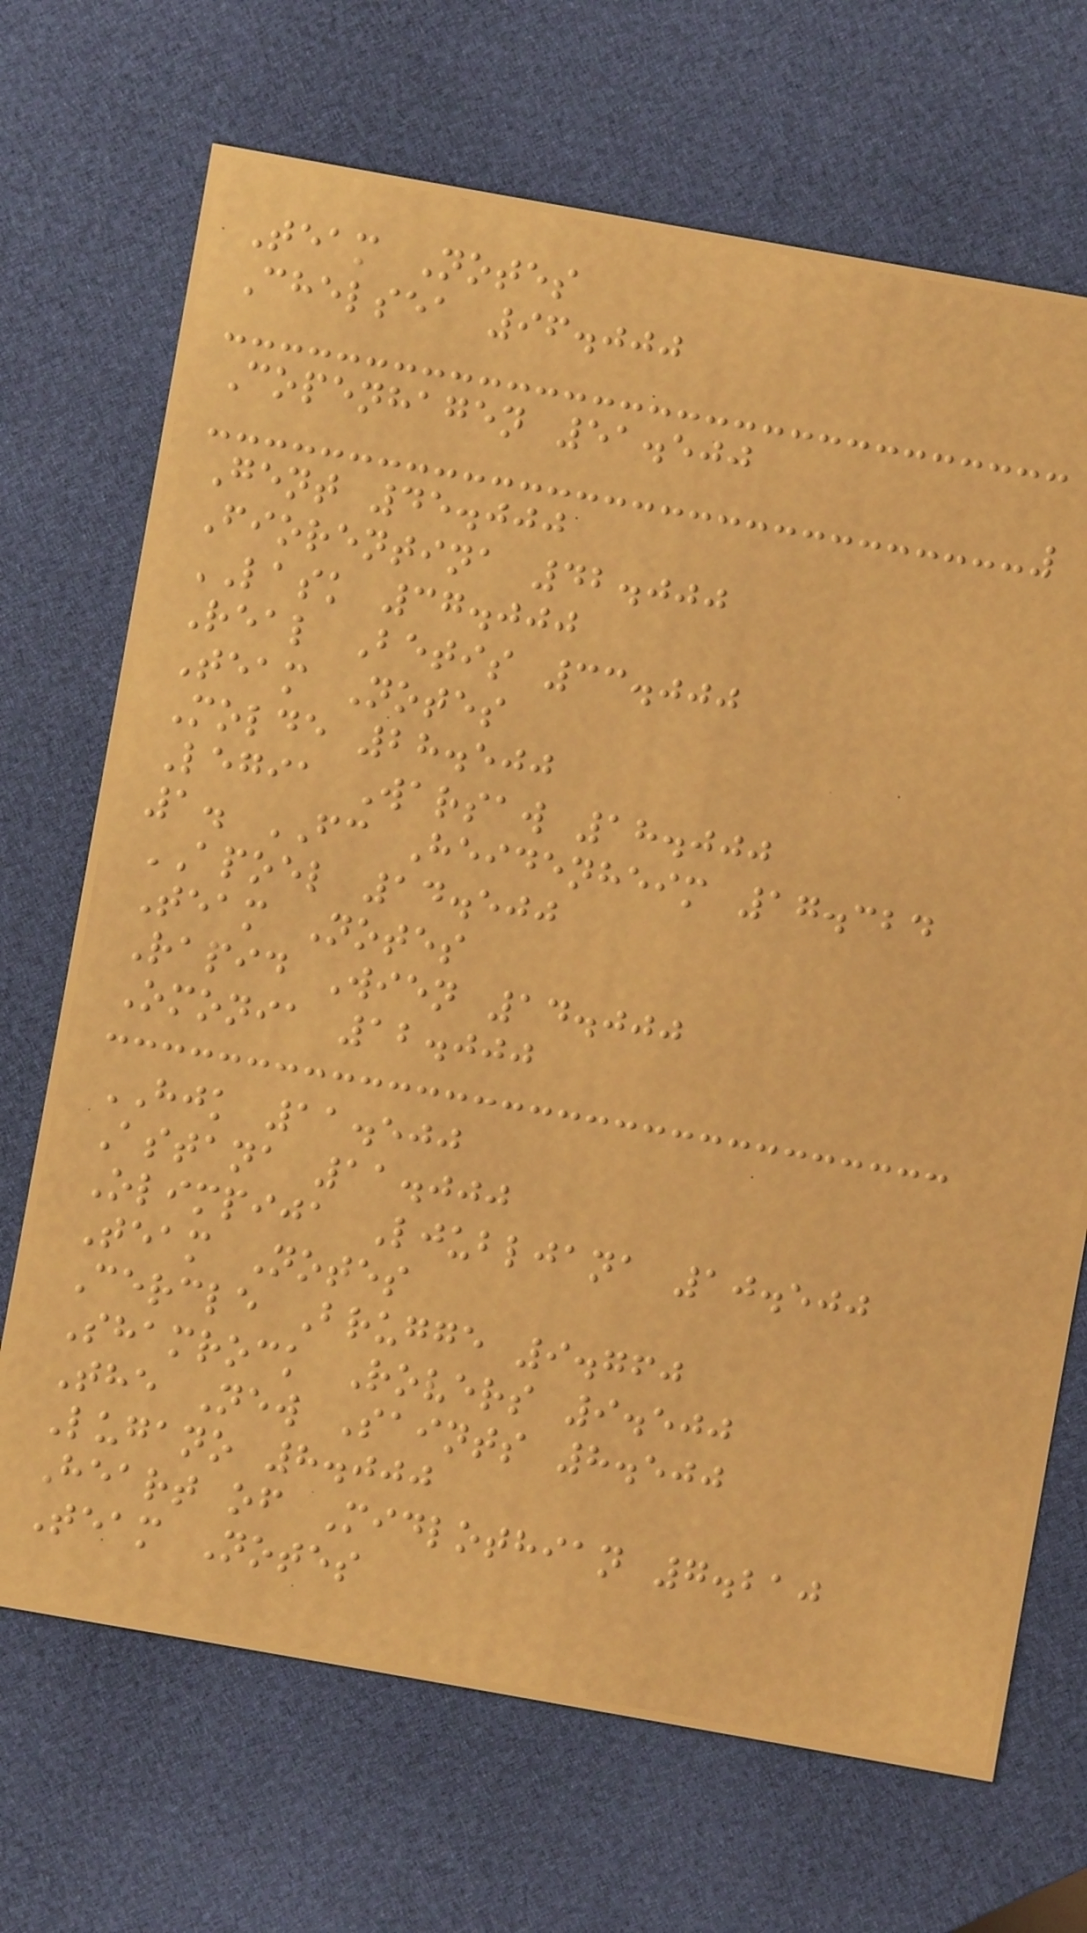Team Notes
Chelsea 96.000
Copenhagen 51.500
Gent 45.000
Fiorentina 42.000
LASK 37.000
Real Betis 33.000
Team Notes
Molde 28.500
Legia Warsaw 18.000
1. FC Heidenheim 17.324
APOEL 14.500
Team Notes
Rapid Wien 14.000
Omonia 12.000
HJK 11.500
Astana 11.000
Olimpija Ljubljana 10.500
Team Notes
Cercle Brugge 9.760
Shamrock Rovers 9.500
The New Saints 8.500
Lugano 8.000
Heart of Midlothian 7.210
Team Notes
